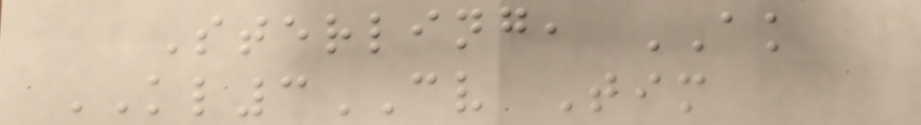Sterling, AK
KL3CV Tim
